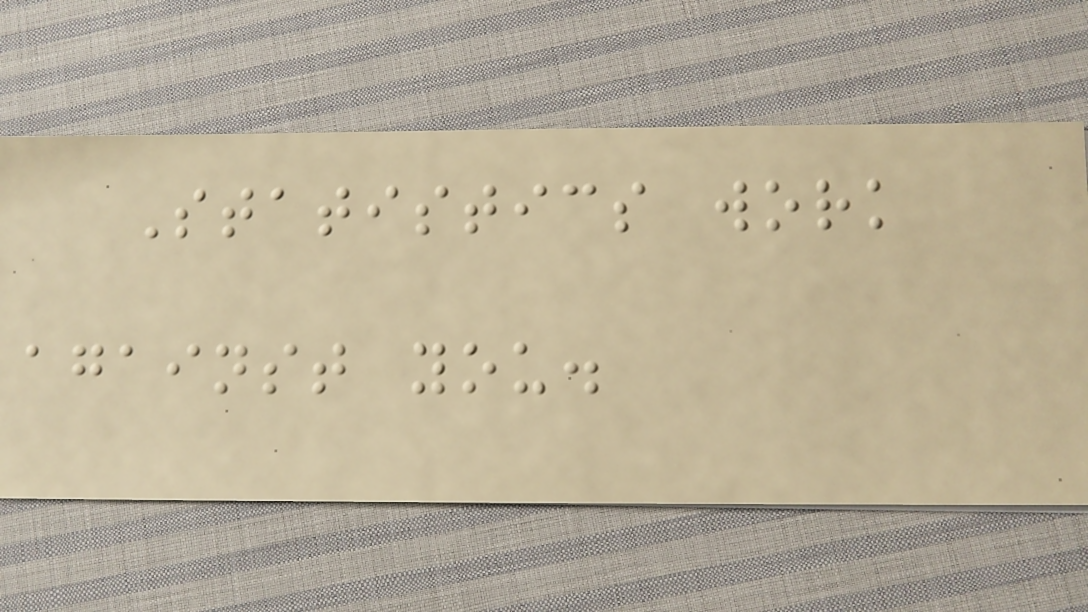Statistics work
against you.
